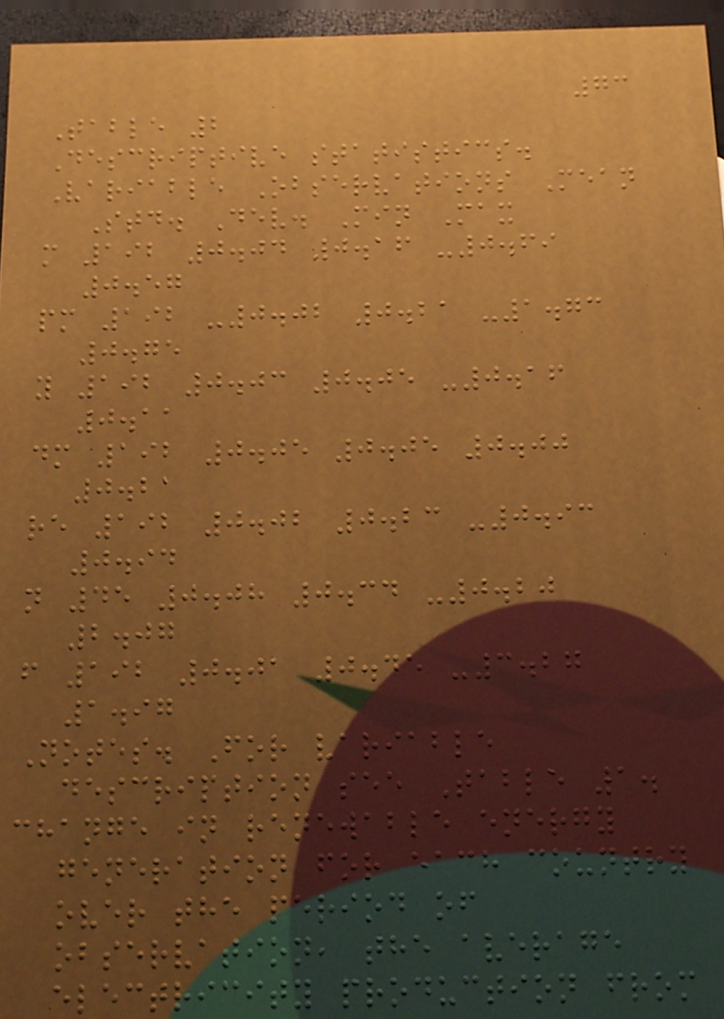73
Table 2
Descriptive statistics.
Variable Observations Mean
Std. Dev. Min Max
m 192 0.04 0.16 -0.69
0.57
pm 192 -0.02 0.21 -1.73
0.75
y 192 0.03 0.05 -0.16
0.11
dm 192 0.05 0.05 0.00
0.21
re 192 0.02 0.23 -0.93
0.94
n 45 0.08 0.34 -0.20
2.07
f 192 0.01 0.45 -3.27
1.97
Notes. For variable
description see Table 1.
change in renewable energy
generation for each country
over the period of
observation, the average
electricity production from
